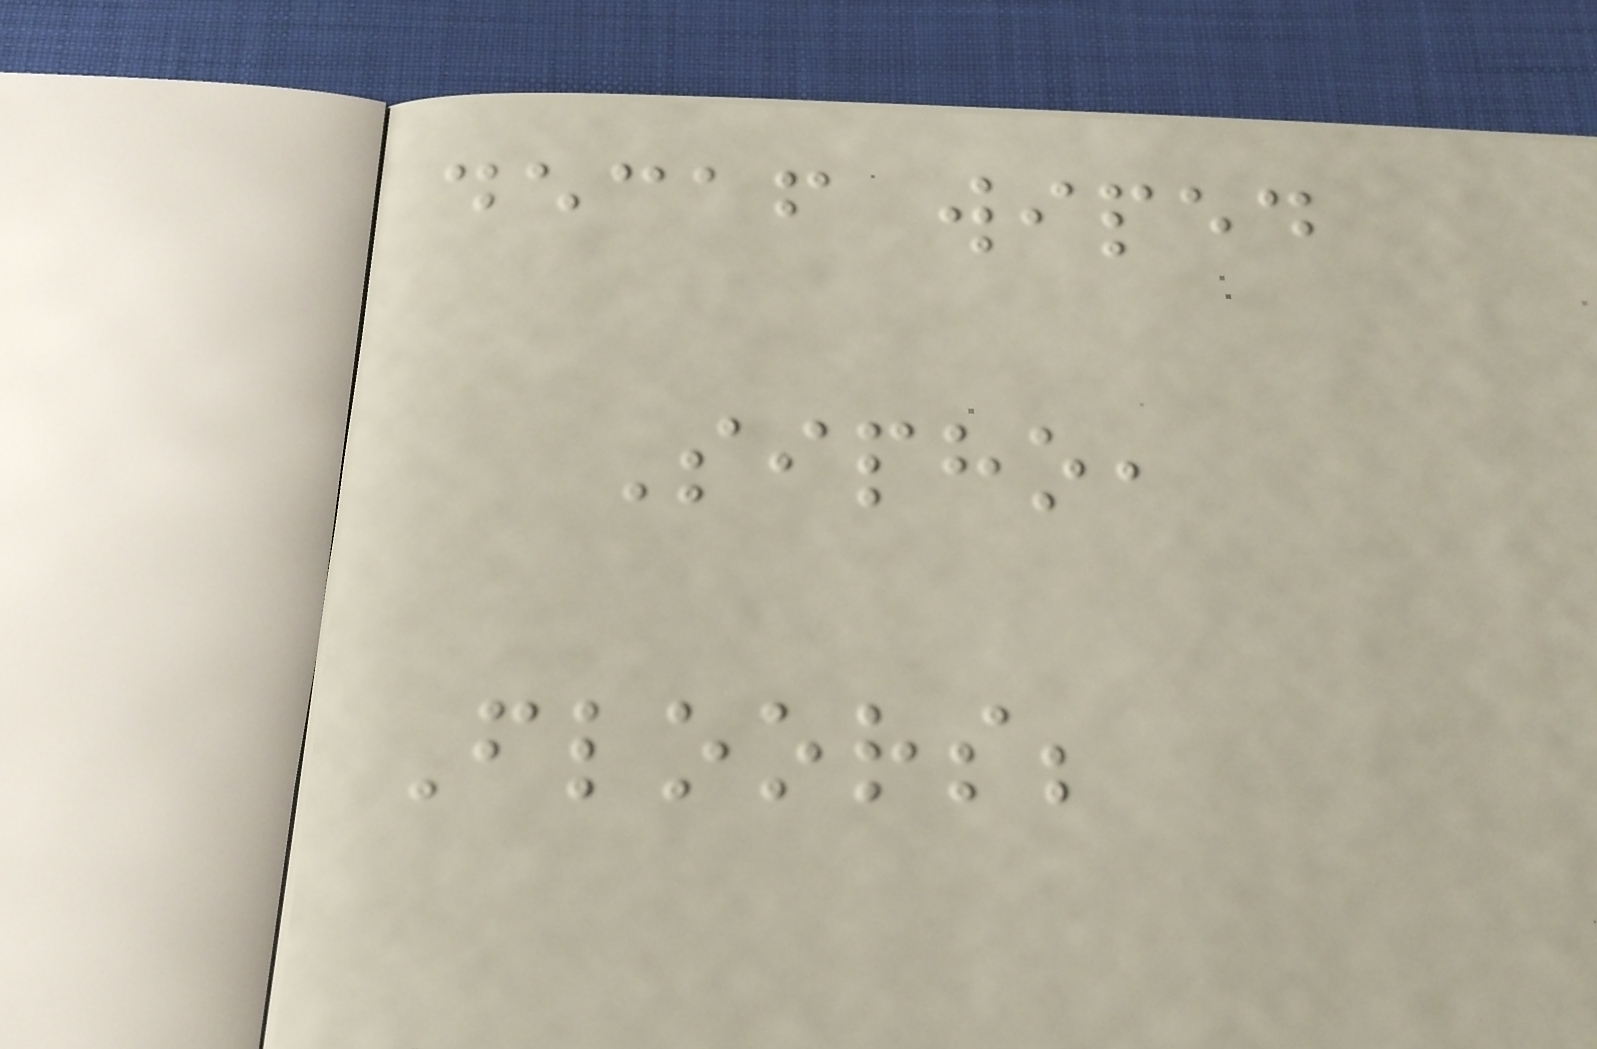decaf wiped
Sipho,
Floors;
